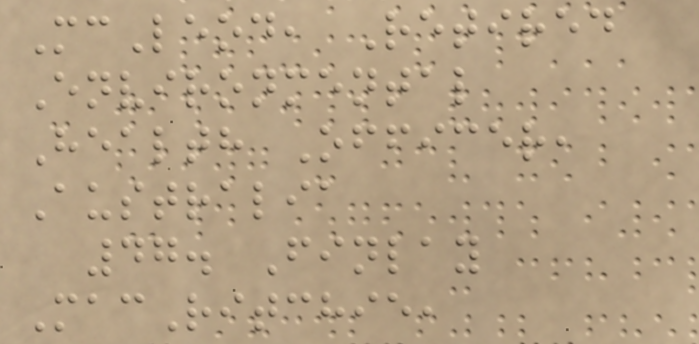McLeod, Retired
Environmental
Health Officer,
Australia
47. Finlay
MacRitchie,
